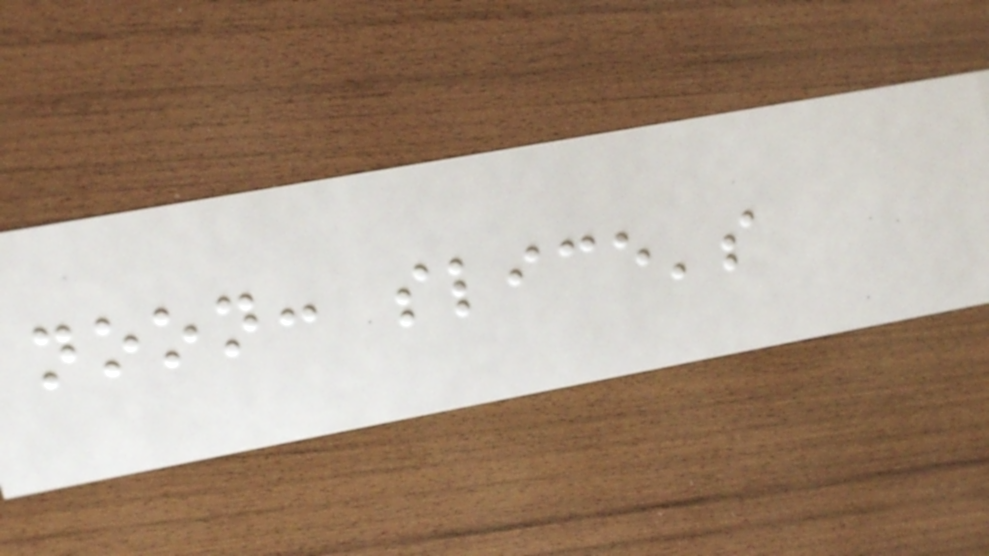noon: slice's
